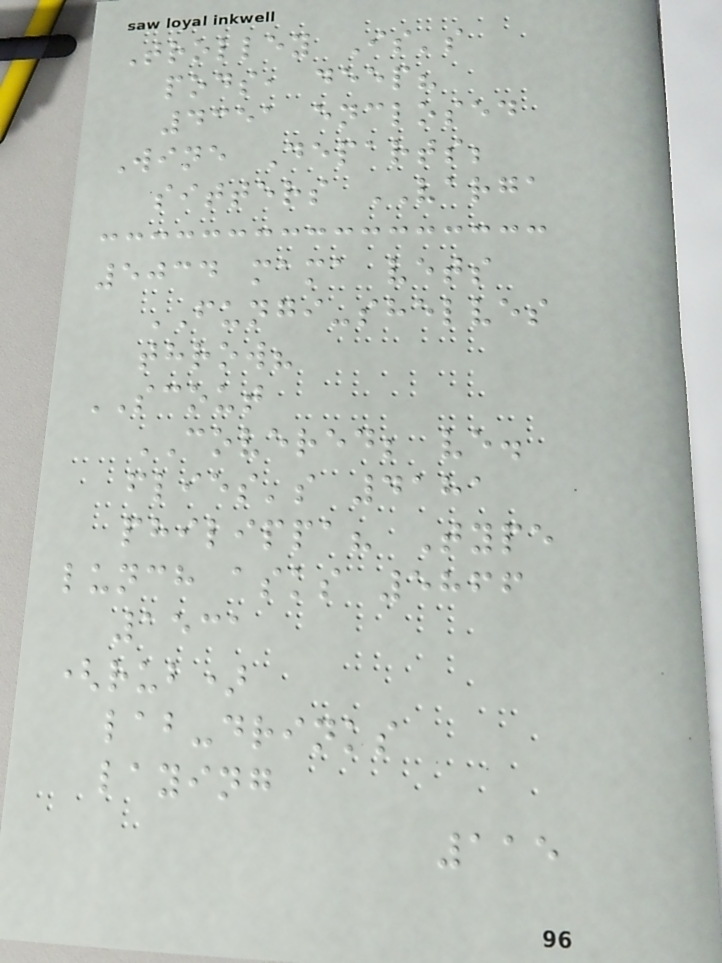Trolley Is's
pods, deep?
4351 enclosed
Wine Departs;
sitters VARGA
5034 mama vets
FUNGI-shelves
throw?
SCOUT
COVERED; ve.
flies's 4181
philippa? Type
lunch asks 5866
1531
(rub)
lab-drinks
laying
115
